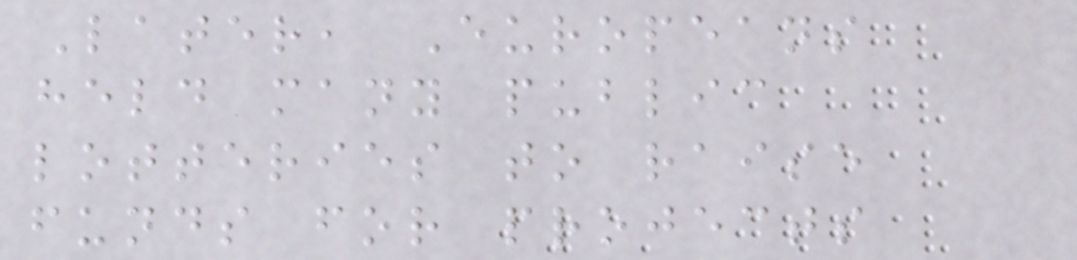Later, Europeans
held many public
lotteries to raise
funds for projects
